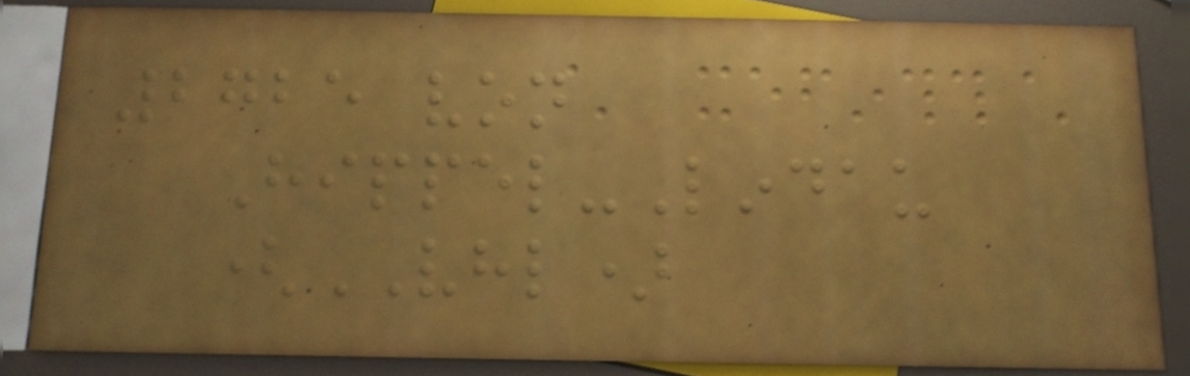2725 von
Hippel-Lindau
(VHL)
